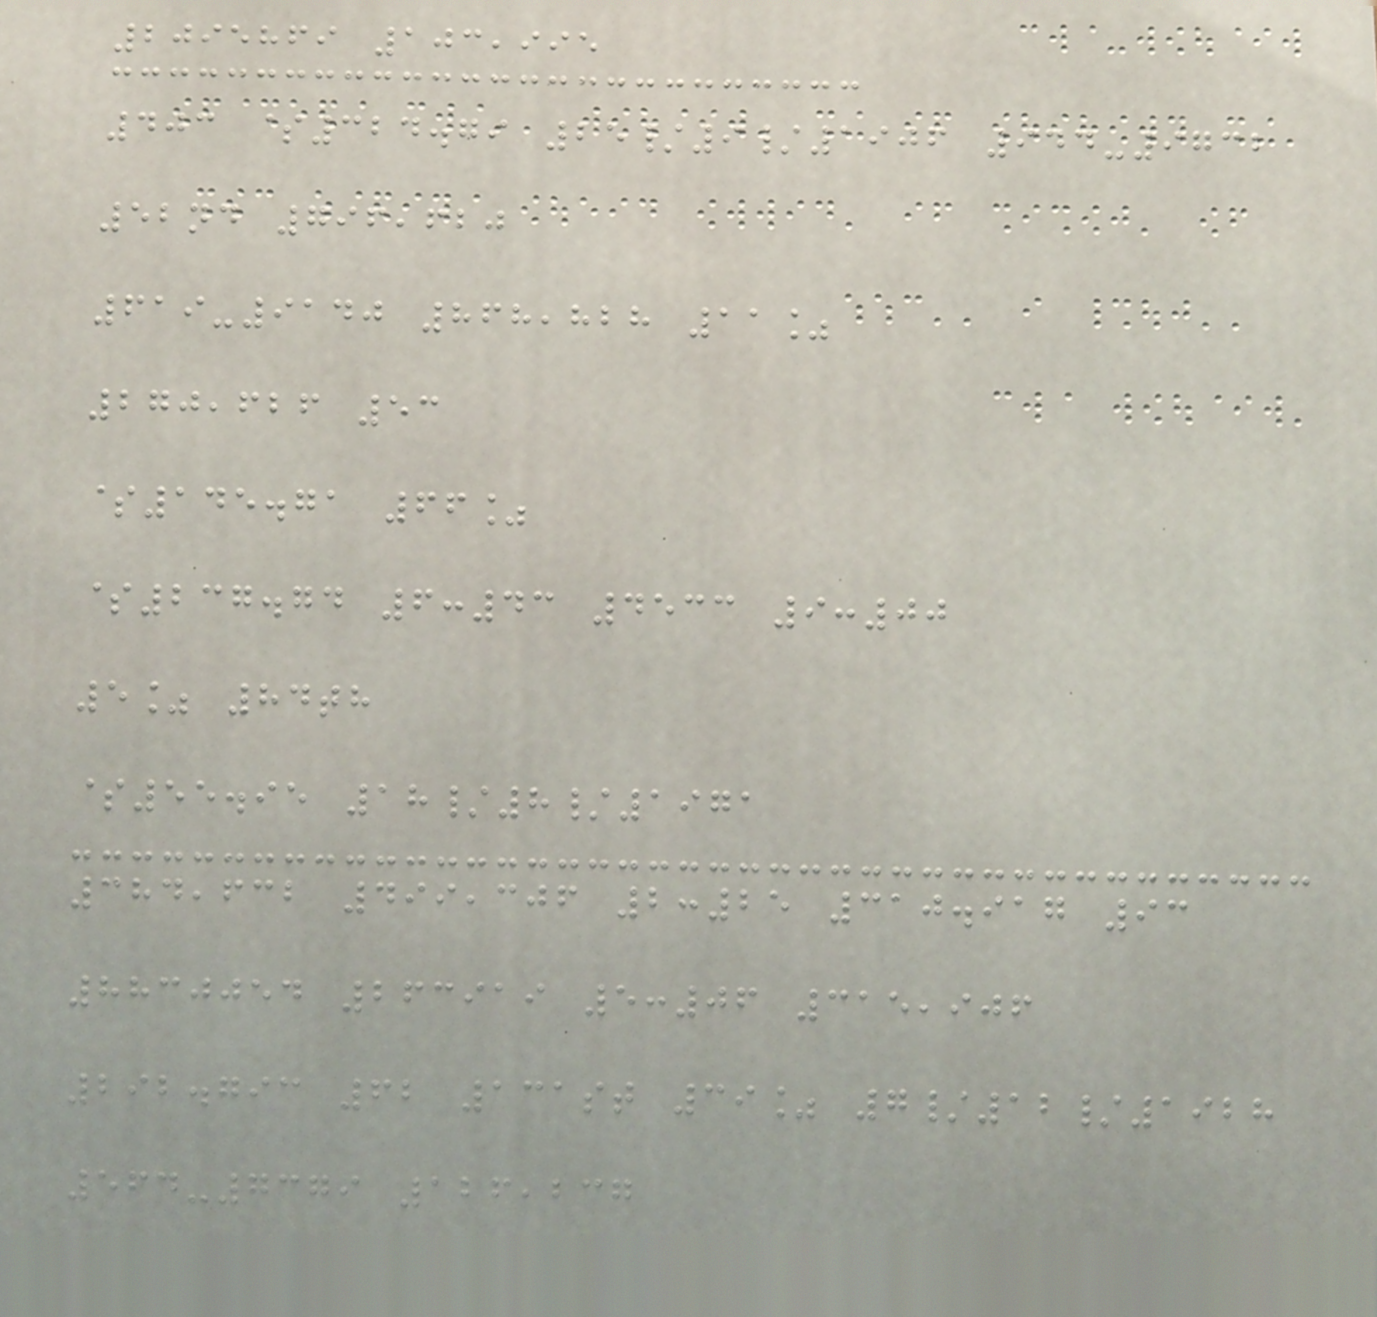2095869 103,995
403 $324.79 25/9/1906 944-9732
52nd 796,620
619-9140 868,828 11%
270,626 53
$145.71 66%
$237.74 6:43 4533 9:00
5% 84th
$55.95 18/8/1971
384,632 499,306 2:25 310.917 93
8830054 263919 5:06 315,906
292.793 62 131st 39% 7/12/1928
564-7379 126,237
